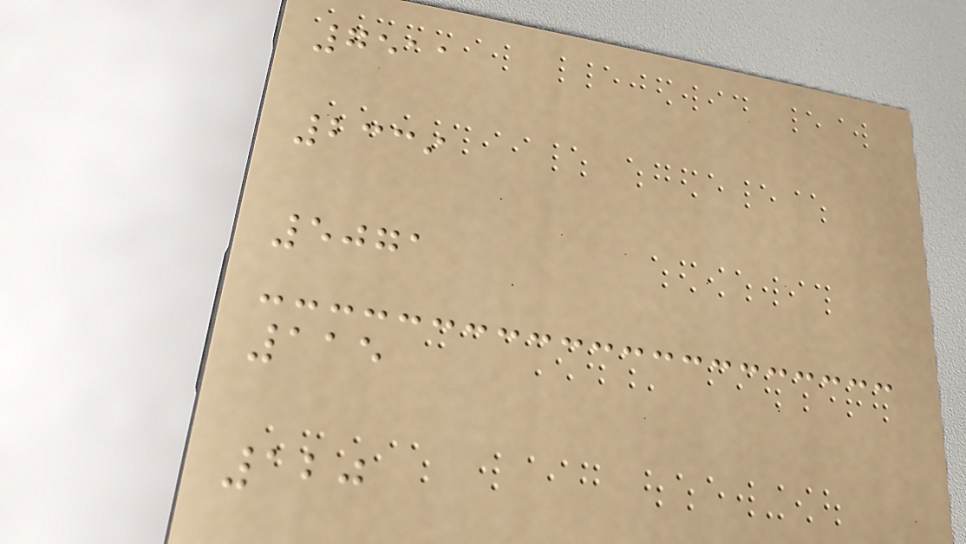7511
2339
5071
115
120
